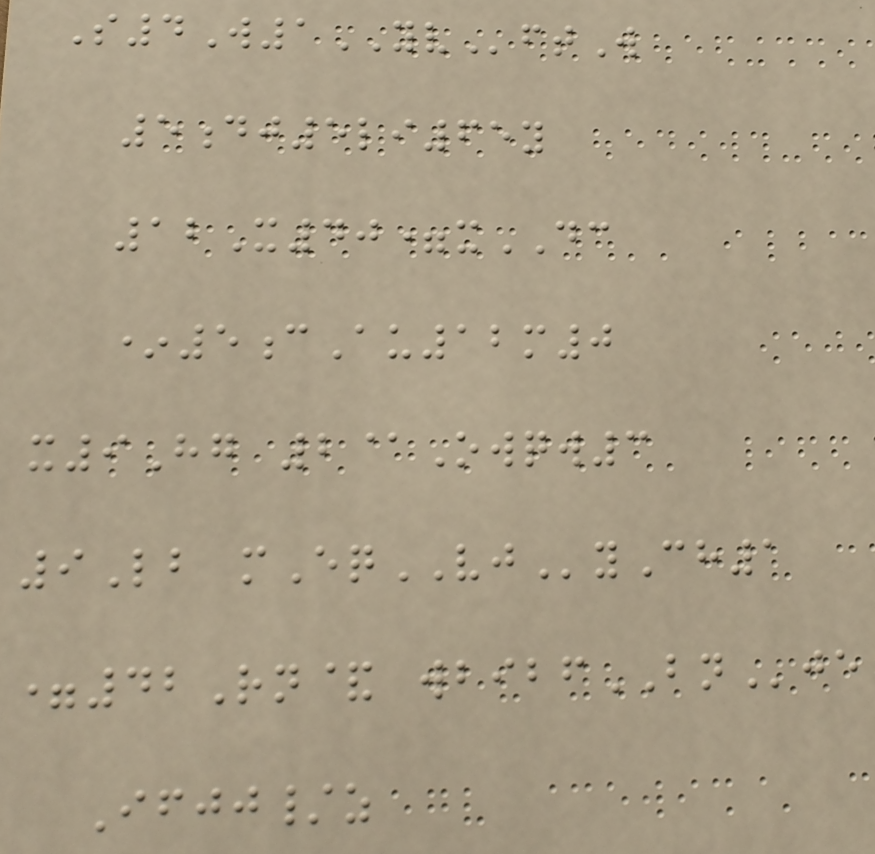S4W1YVftW
5dj5li65y
12X40=xDC
*5cAu12m0
x9Hg 2@Owqw3
9Lb mEqVJyCh1
=42Rn& wbibfBNje
Ifjj/z
